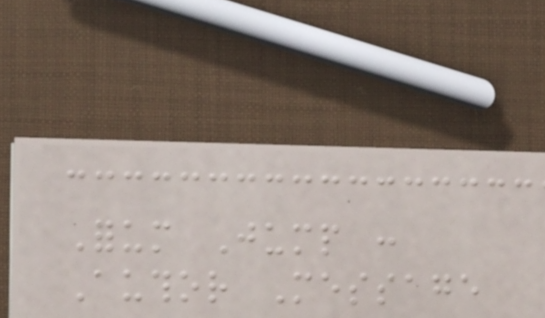Forum Jump :
Author Message
